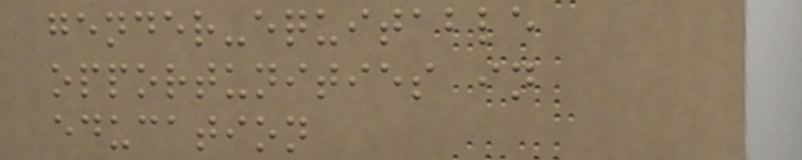gender-equitable
opportunities in
education
